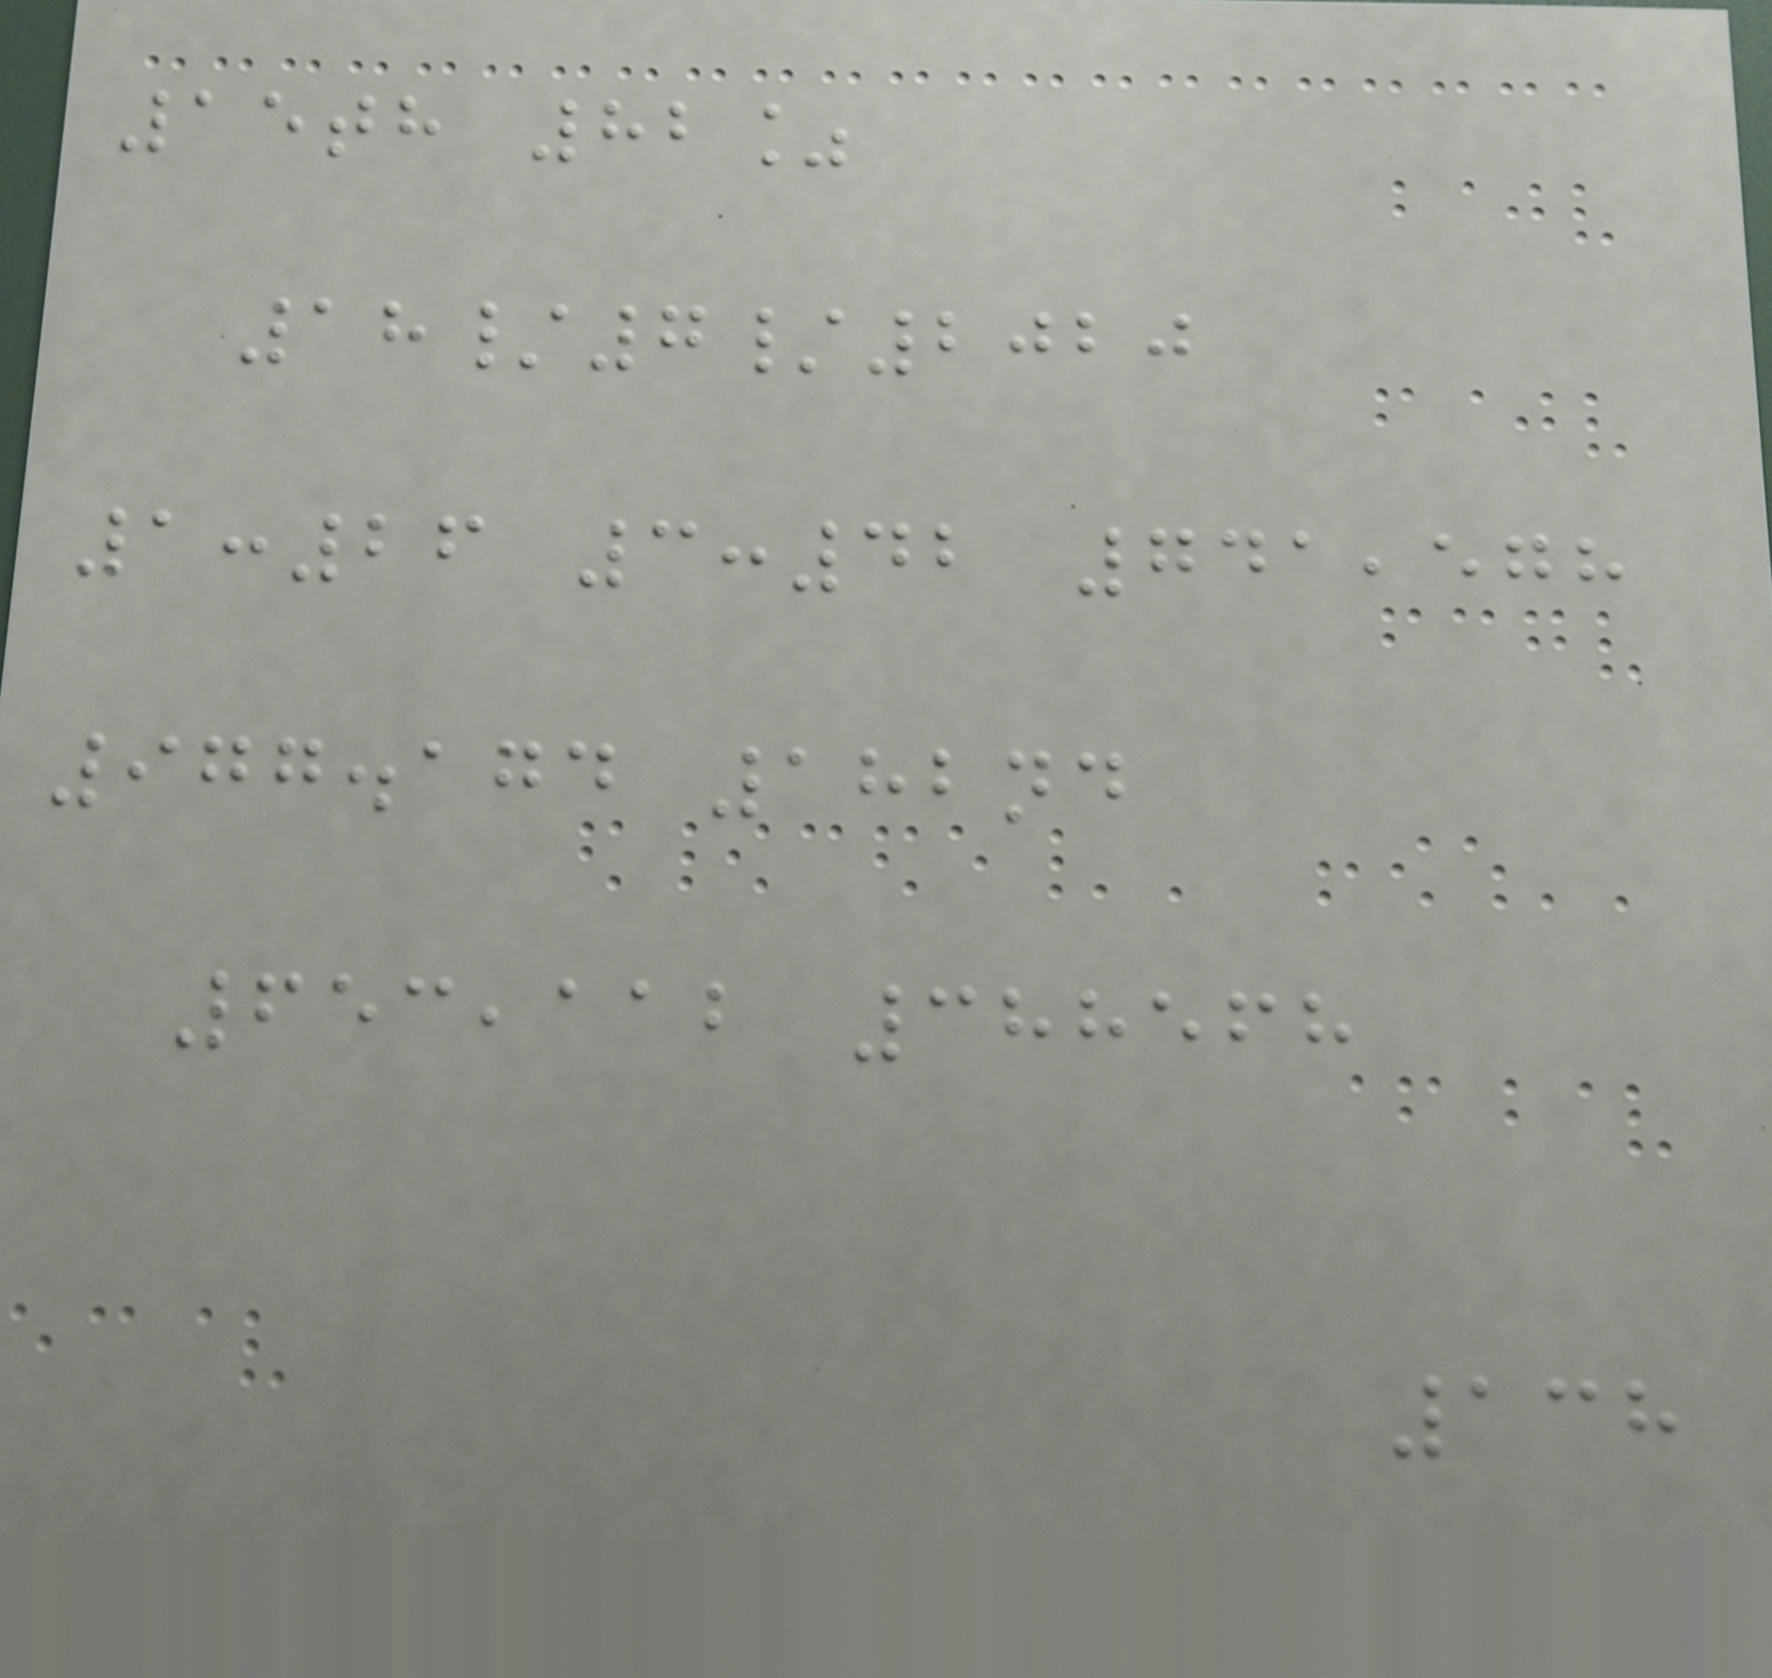15th 82%
18/7/2020
1:26 3:42 741,578
977.174 182nd
653,112 388568
138
